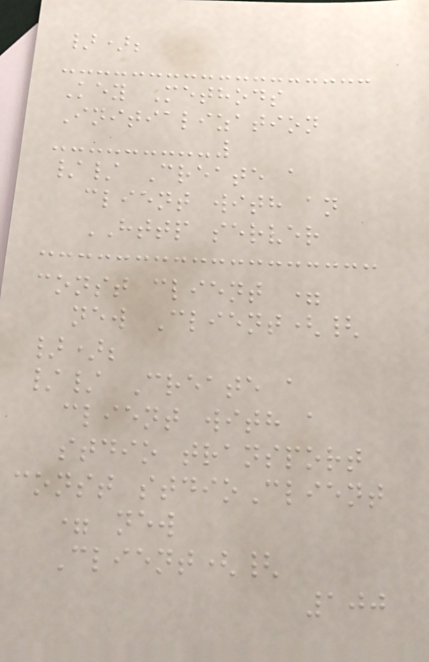});
Key Methods
Initialization
// Create a
client with an
HTTP server
const client =
new Client({
});
// Create a
client with a
stdio transport
const stdioClient
= new
Client({
100
